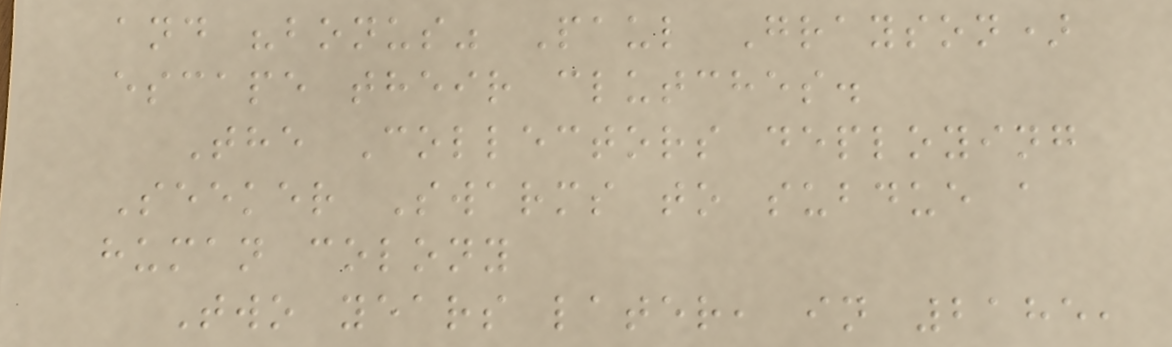and "bonus" Paul Grayson)
escape their clutches.
The Collectors deploying
Seeker Swarms to subdue a
human colony
Two years later, in 2185,
